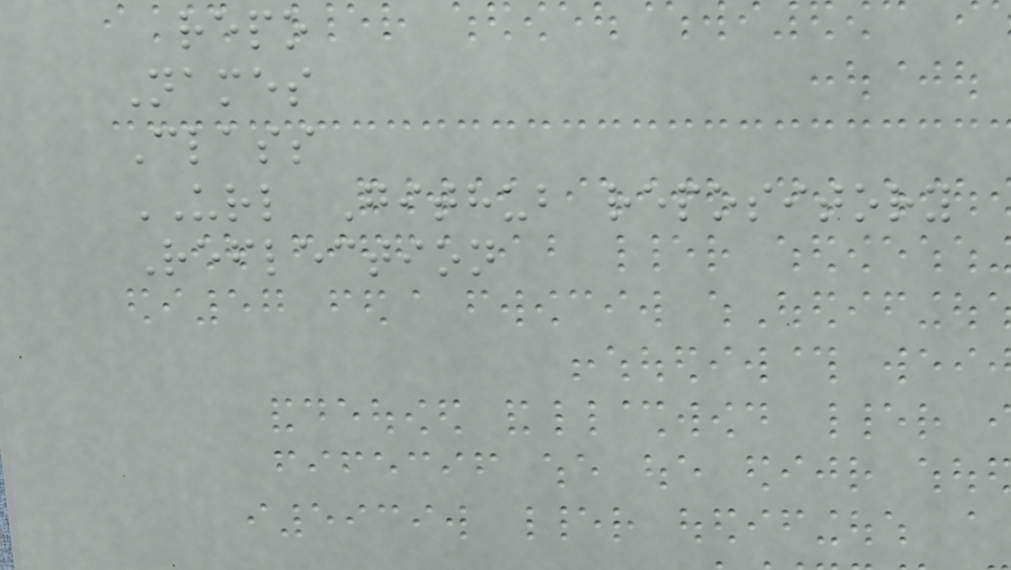repo
Names
Class
URL Github repository
Reflection
